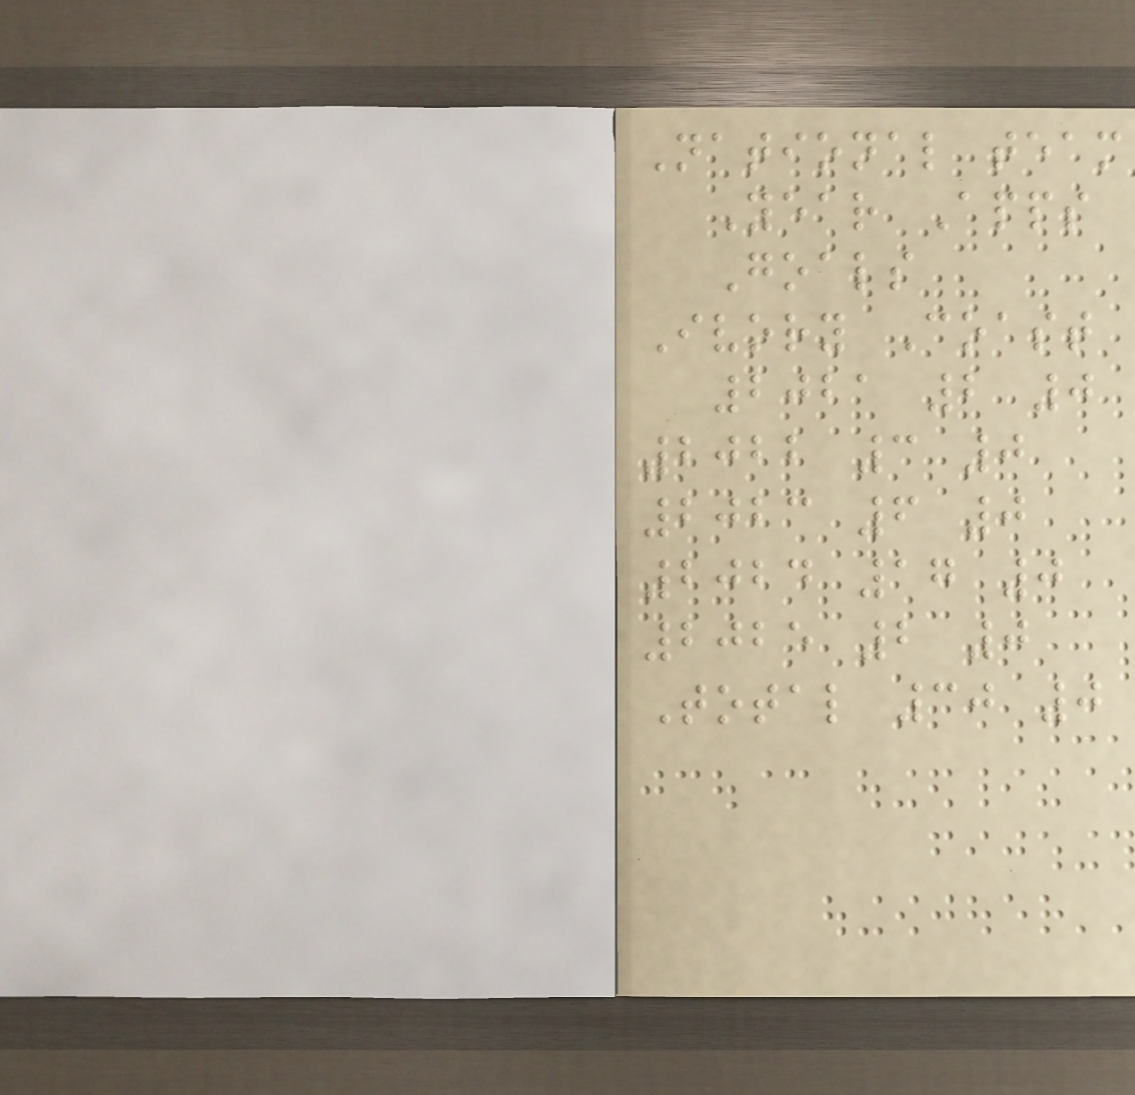National team
Year Apps
Goals
Ivory Coast
2021 2 0
2022 3 0
2023 6 0
2024 17 0
2025 2 0
Total 30 0
